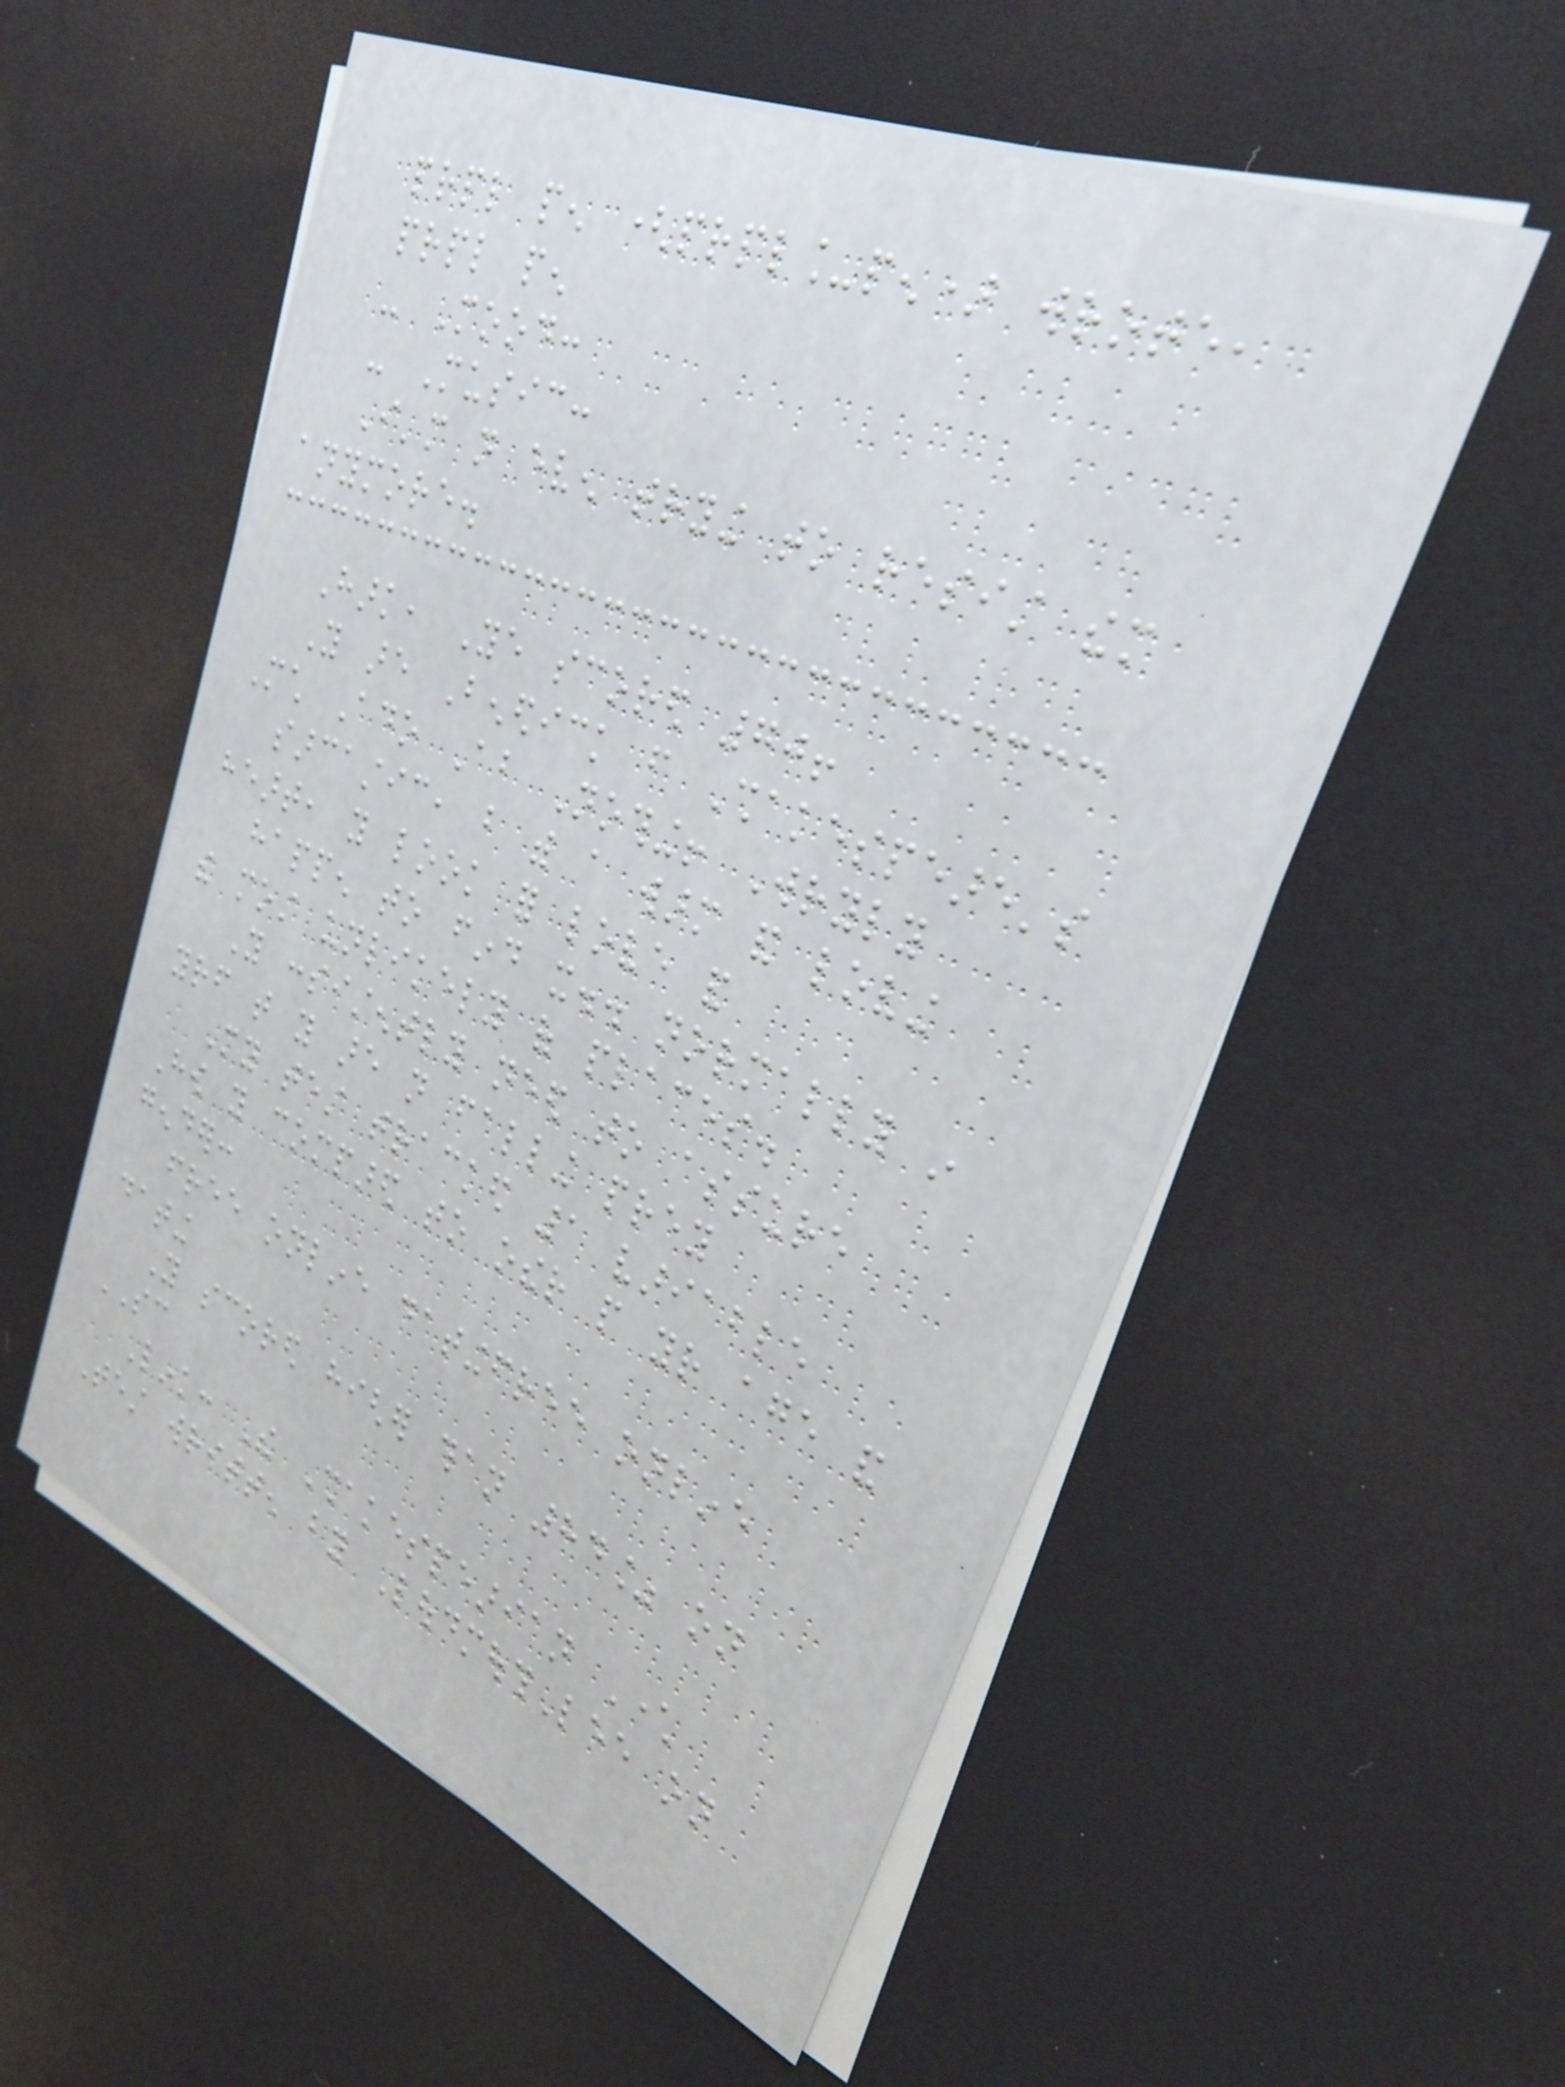prpl pen (prpl_pen) wrote,
prpl pen
- Mood:
- Music:
I'm not even trying to resist them
anymore.
Hark, Ye scored 70!
You are Benedick from Shakespeare's
Much Ado About Nothing! Wryly
sarcastic, but with a warm and loving
heart, you look for love and
happen to find it.. normally in
the most unlikely of places.
You consistently need to assure
yourself that you are not falling prey
My test tracked 1 variable
How you compared to other people your age and
gender:
free online datingfree online
dating
You scored higher than 84% on
SC
Link: The Shakespearian Character
Test written by LoudmouthLee on
